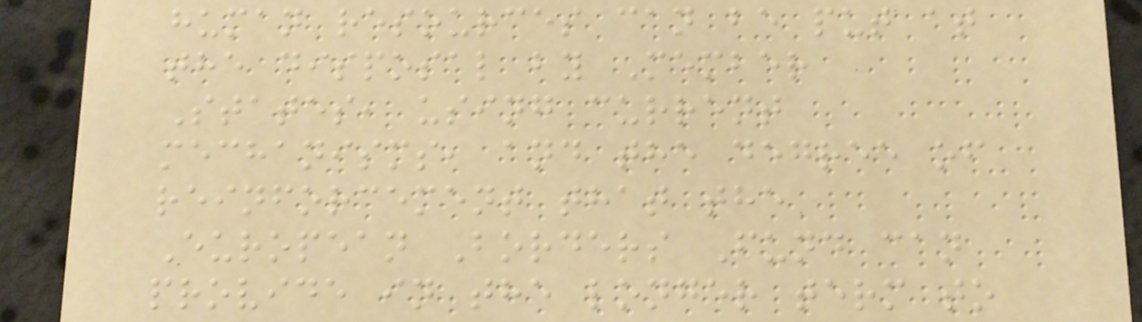human resources can be put at
the disposal by Member
States, using current
mechanisms, and the degree of
reinforcement that the
European Borders Fund can
provide in the longer term to
